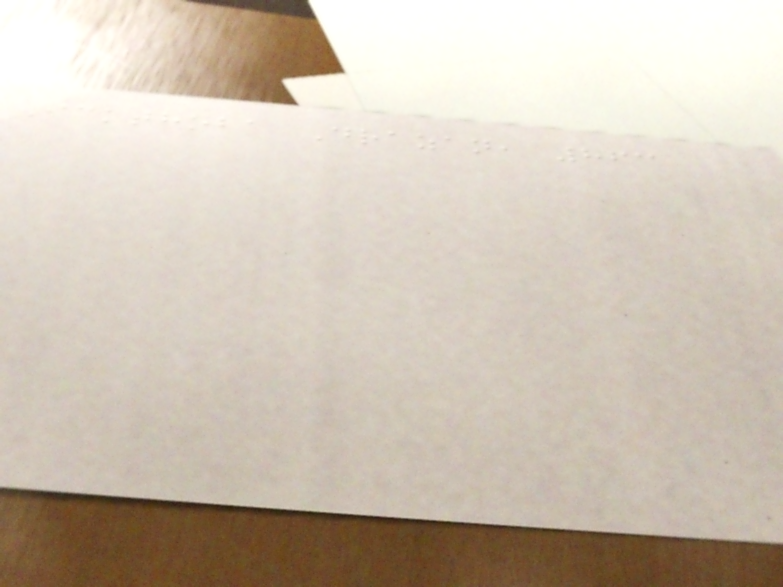Ickthoba Drazan, 863
